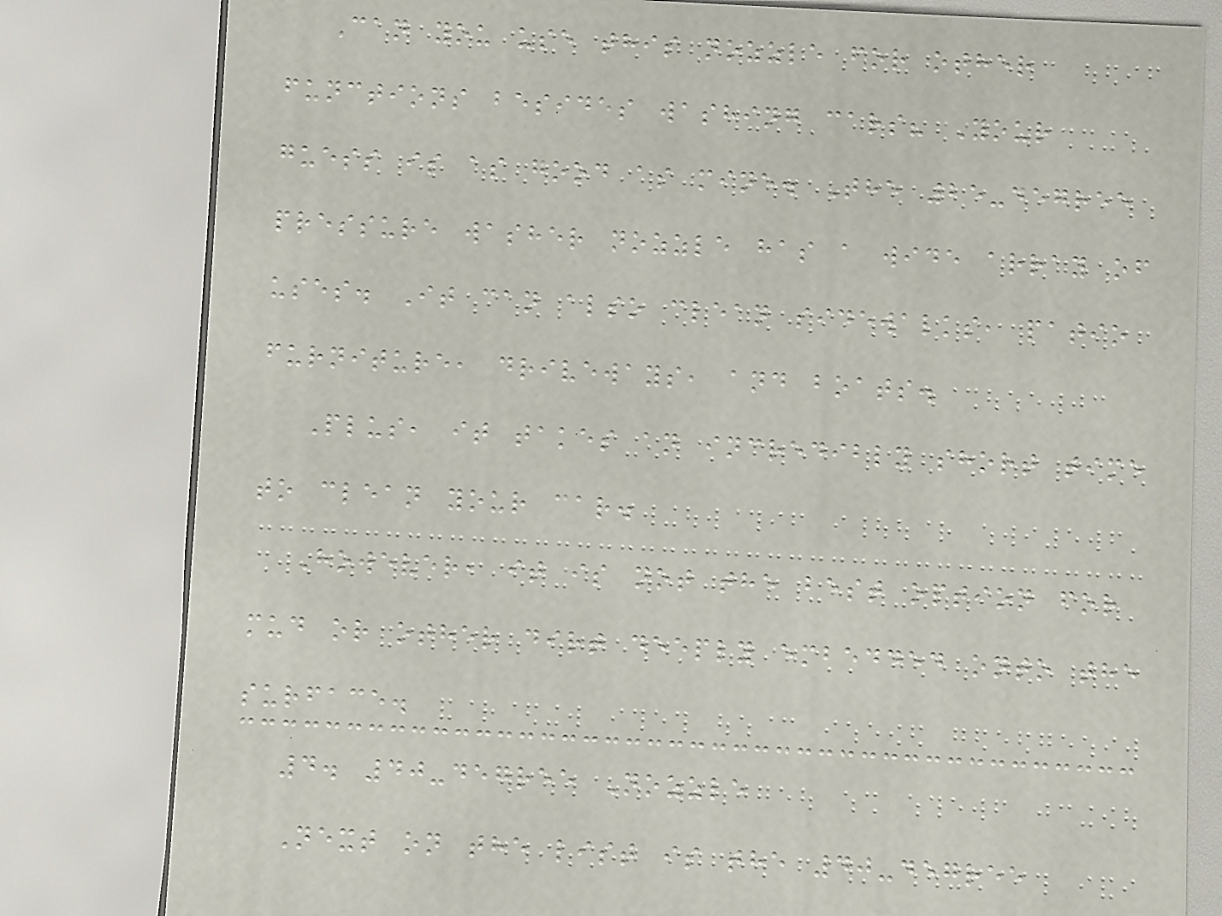Can you use this nozzle for other
functions besides washing cars? Your
guess is as good as mine. The 25-degree
pressure washer nozzle has a wide array of
uses. It can also clean sidewalks, patio
furniture, driveways, and boats.
Plus, it takes an incredibly short time
to clean your car.
However, it is not the best option for
mud or other dirt deeply embedded onto the
surface.
4. 40-degree Nozzle
Next on the list is the 40-degree
